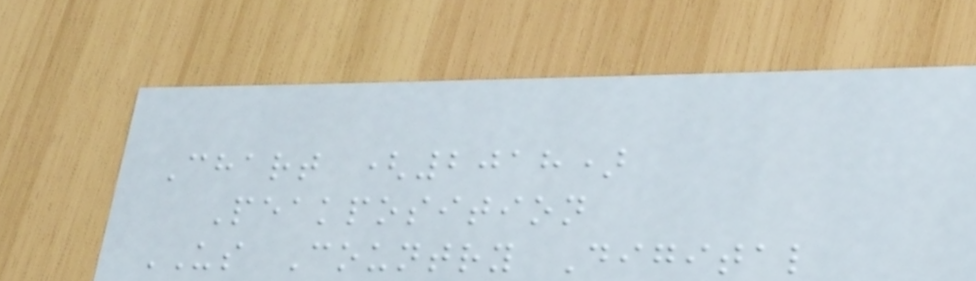Chart (2018)
Peakposition
US Country Digital
